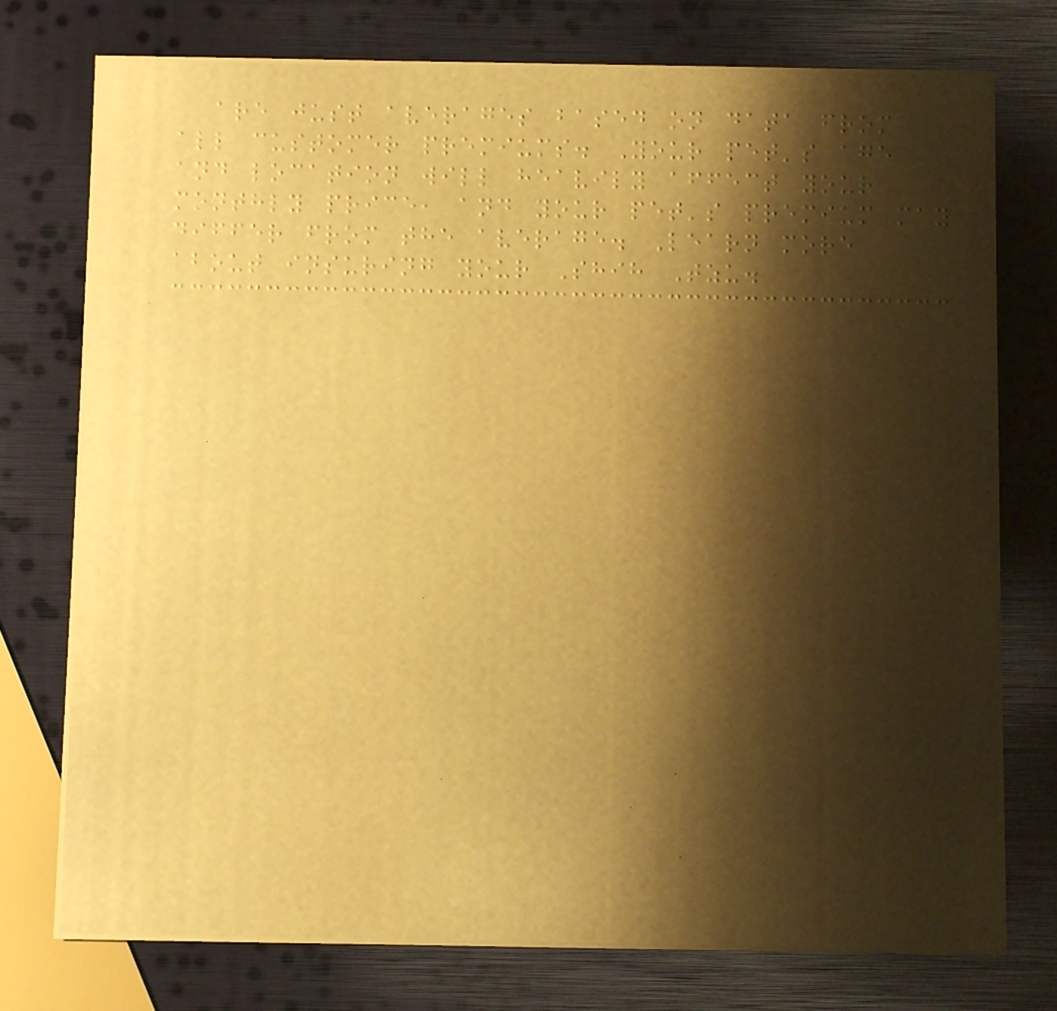are just averages based on data from
all customer premiums. Your pet's age
and location will heavily affect your
monthly price, and your pet's premium may
differ from the average. Learn more
about insuring your Shih Tzu.
